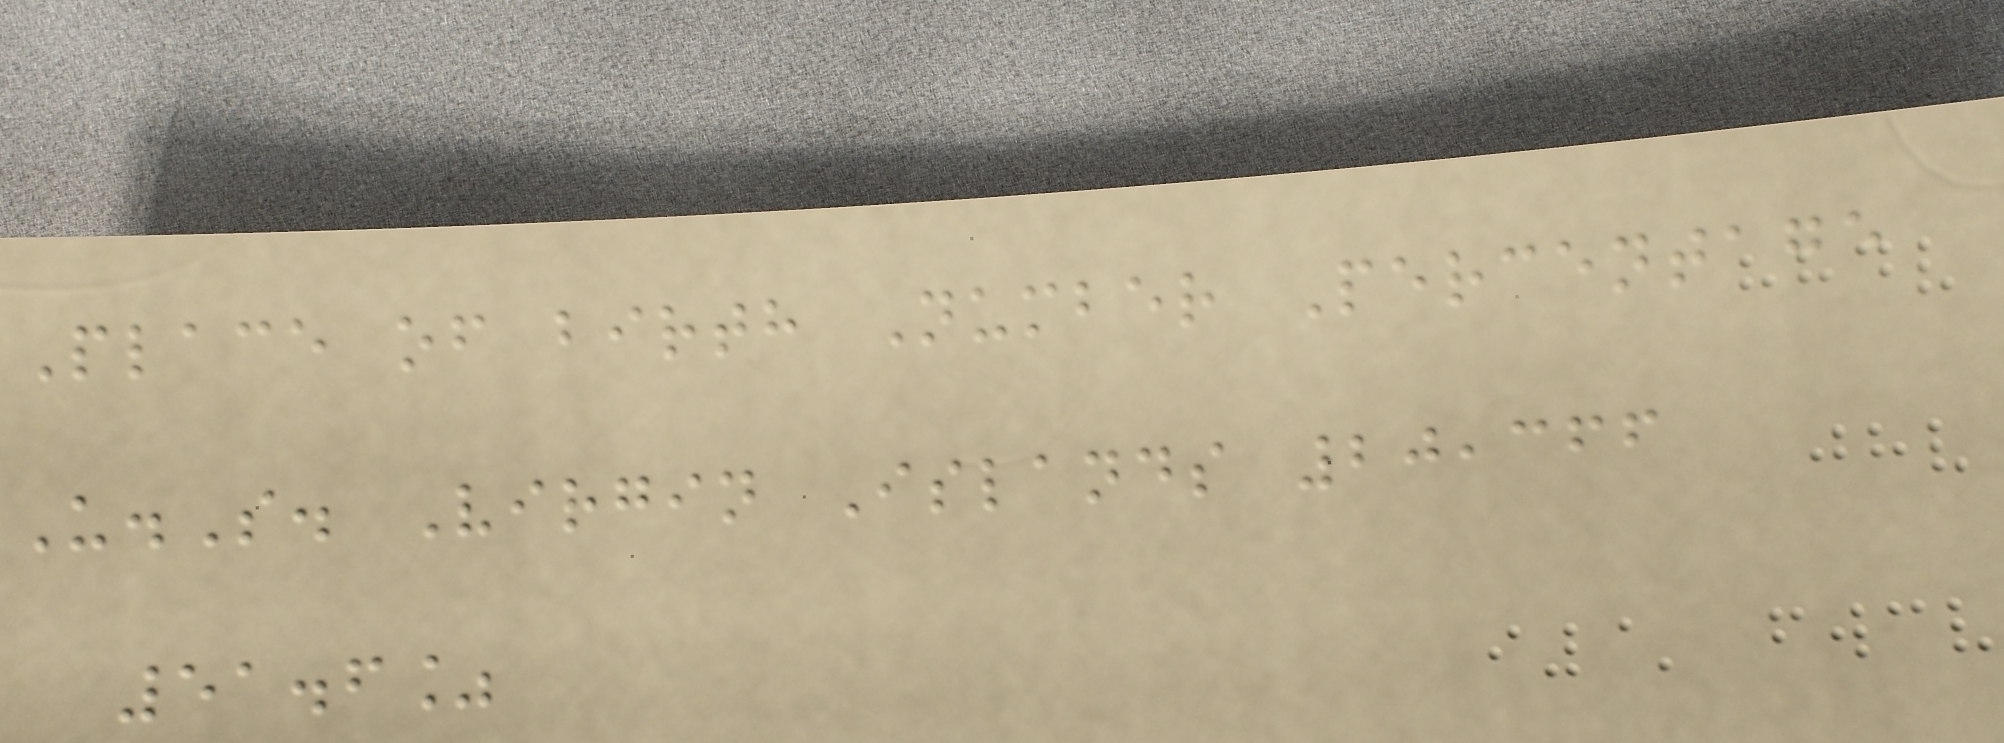Place of birth Number Percentage
U.S. Virgin Islands 20,366
51.6%
